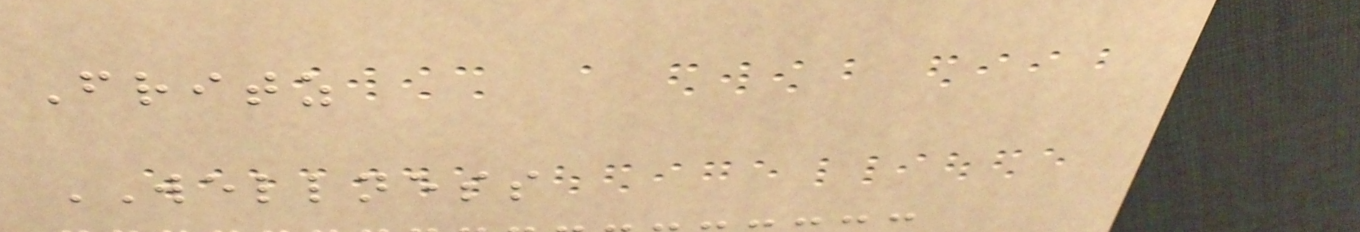Fritz
WELLNESS
